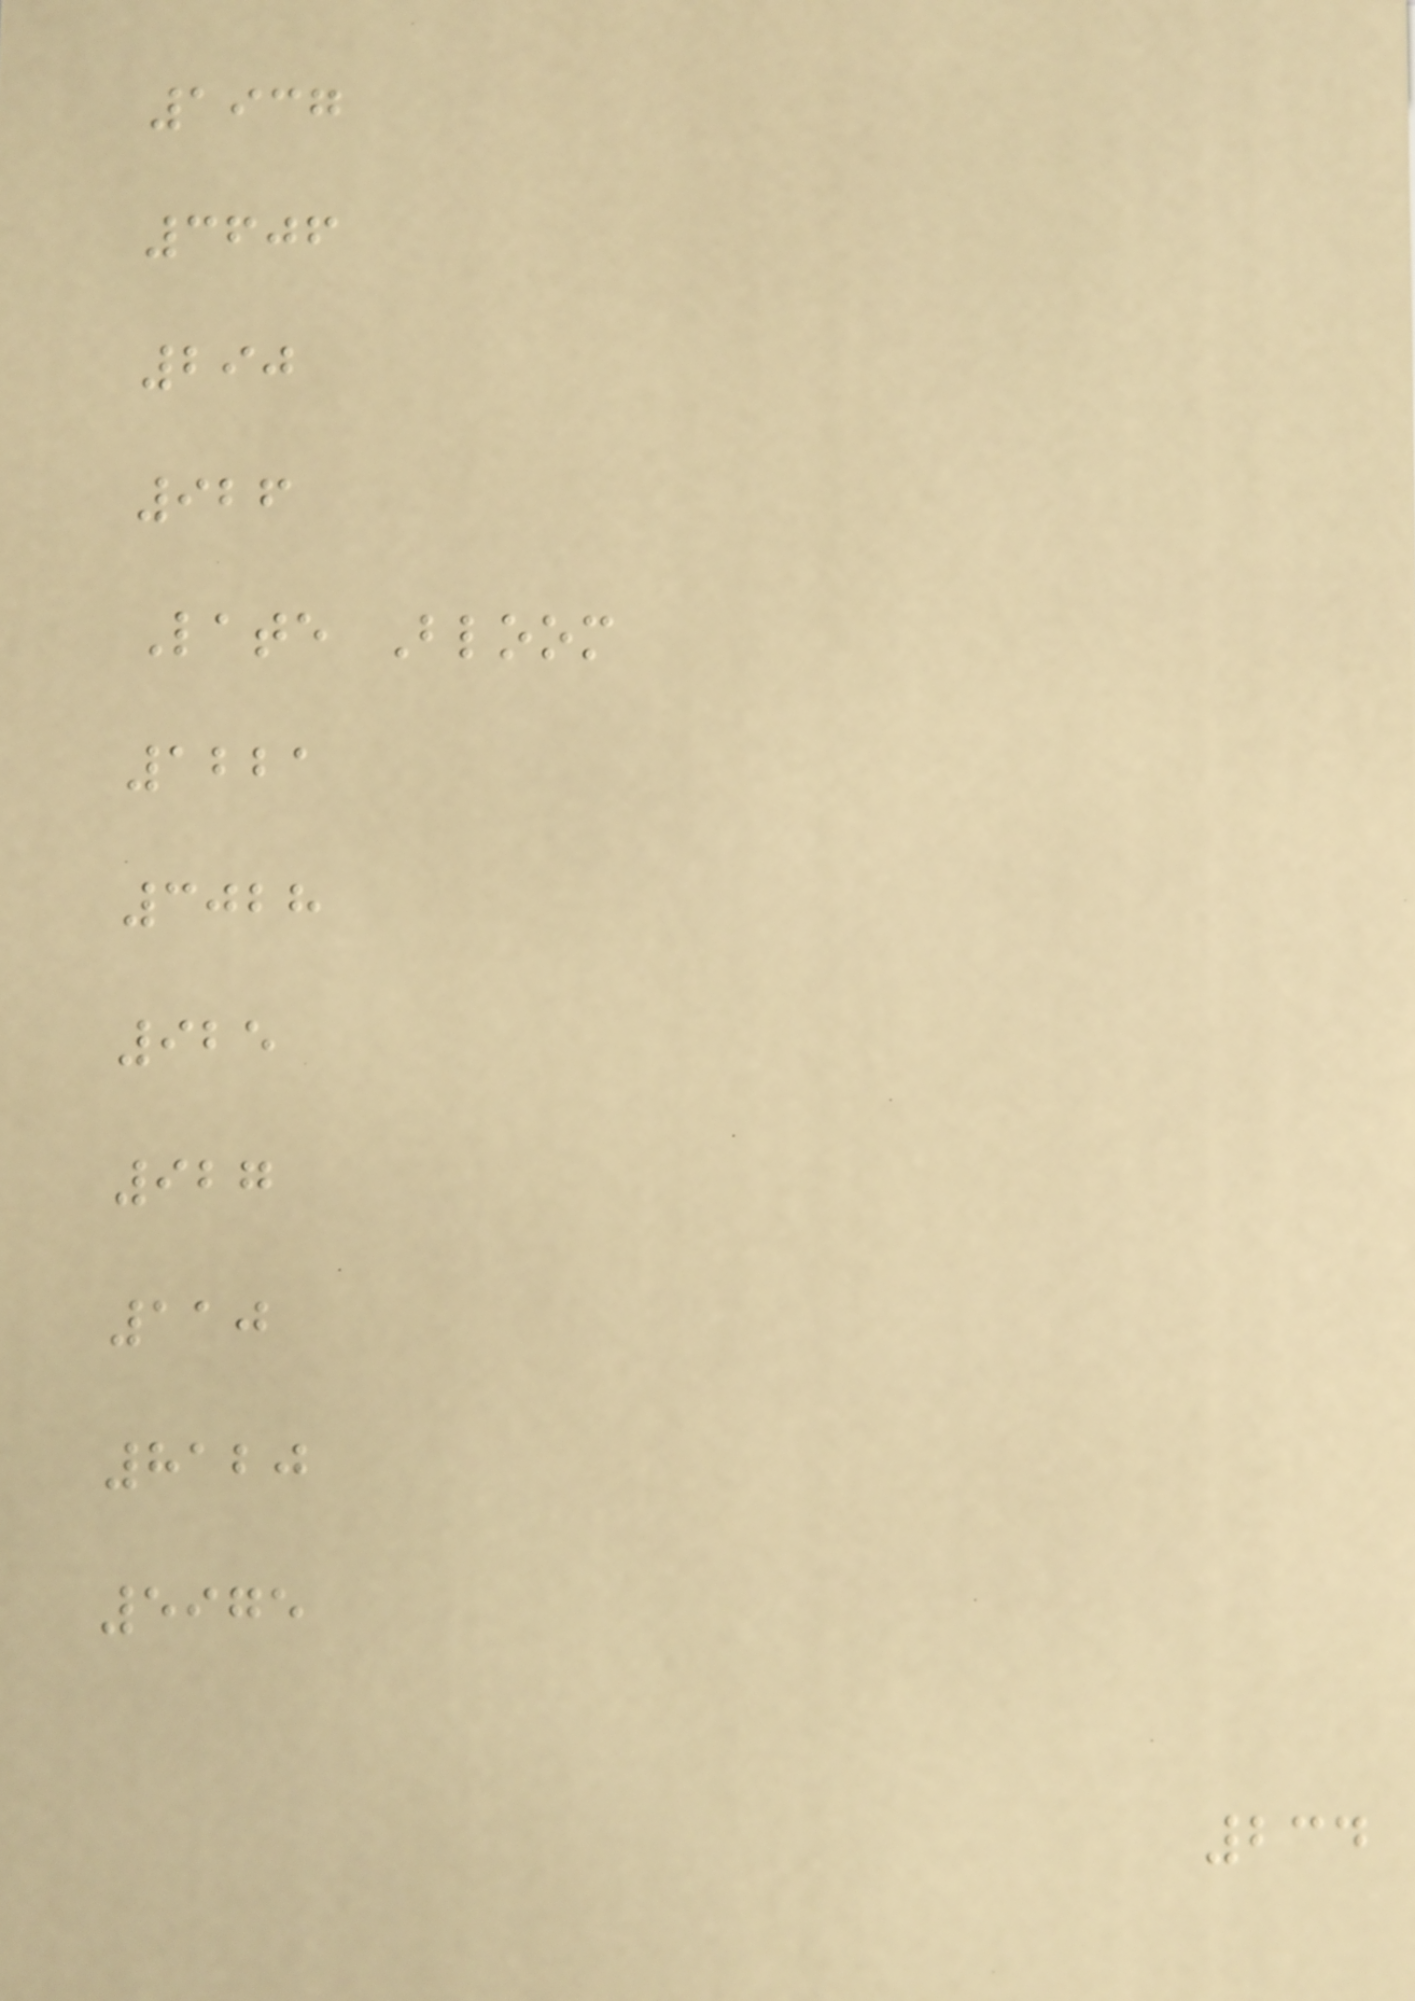1937
3606
290
926
Late Bloom
1221
3028
925
927
110
8120
5975
234
